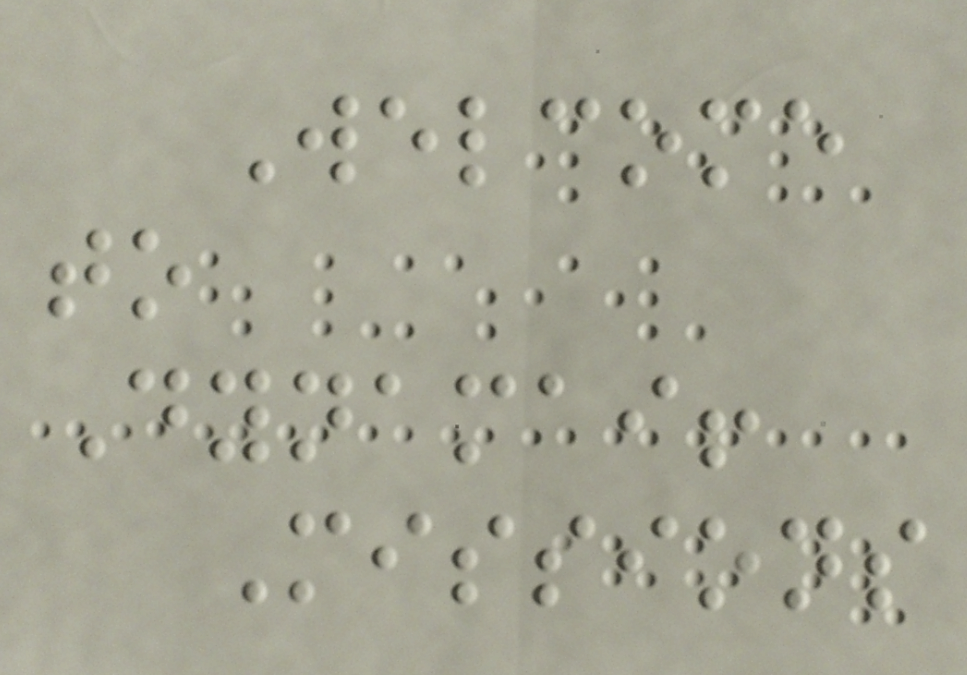Welcome
to
Dynamai!
Missions
